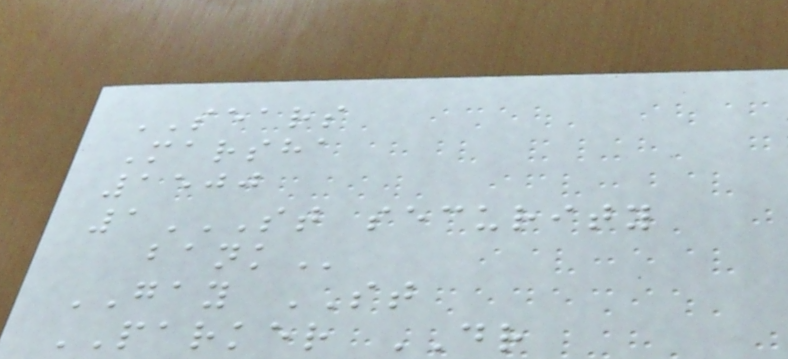SEARS
Marsha
1500
1ST SECURITY
BANK
GAY ST
PARKER DR
